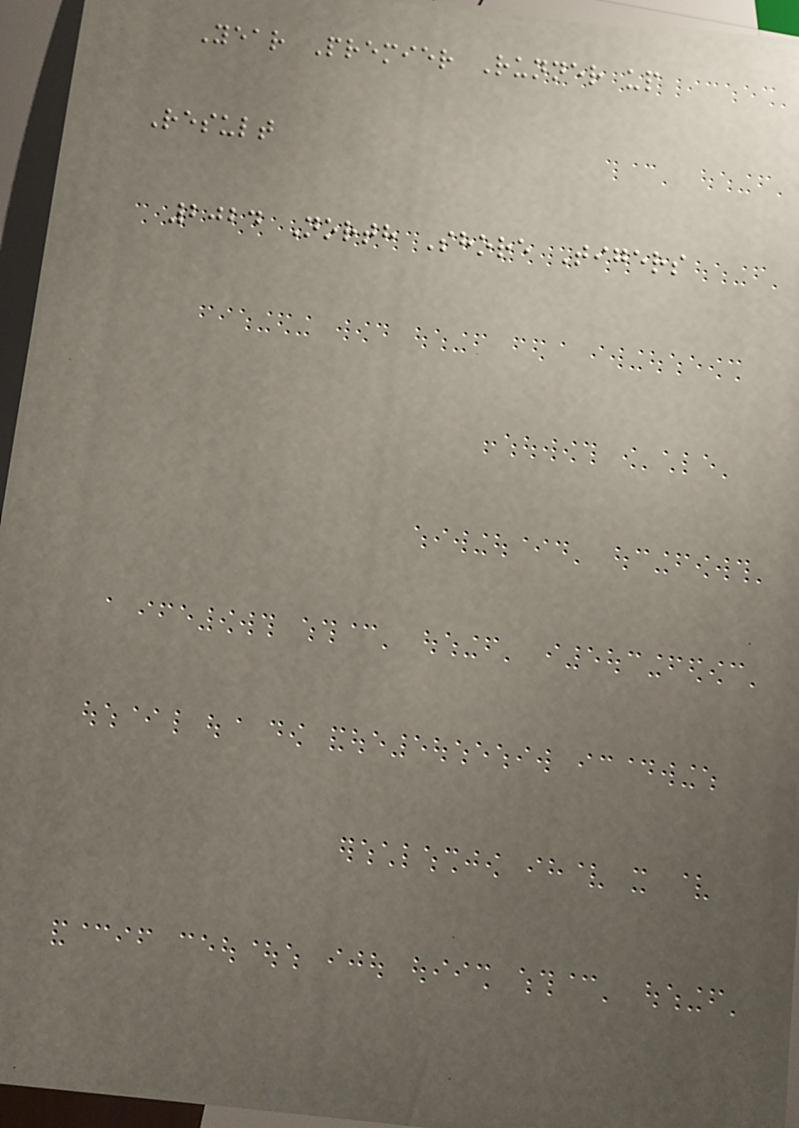Year Premier Runner up
Result
2024 North Shore Tigers
